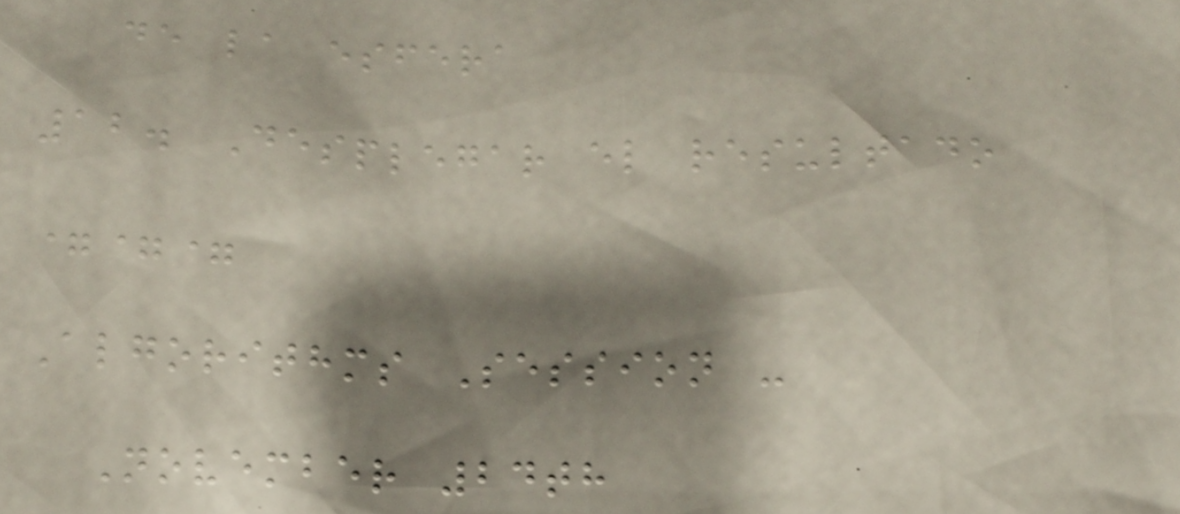de la esfera
12. Desplegar el resultado
===
Algorithms Session -
November 24th
